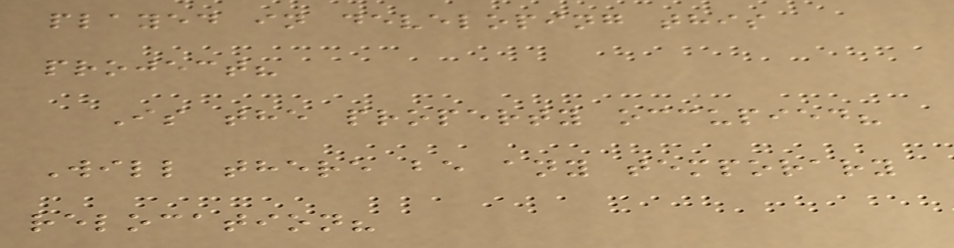played in developing this
project?
Is the property occupied?
Will there be any temporary
relocation?
